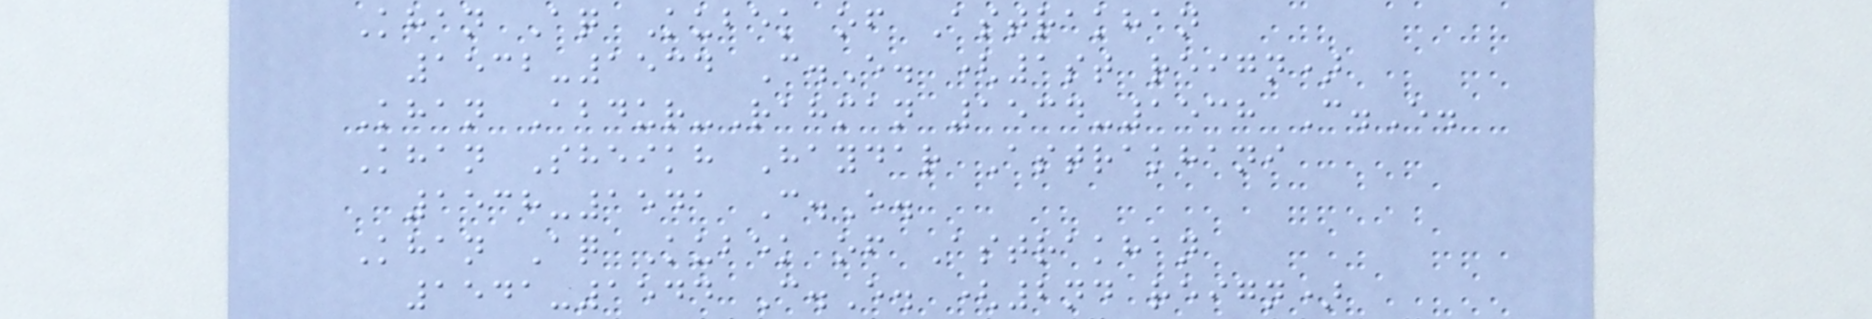Khan Aq Kubek of Astrakhan
1532-1534 C.E. (1st reign)
Khan Abdur-Rahman 1534-1538 C.E.
Khan Sheikh Haydar Astrakhani
1538-1541 C.E.
Khan Aq Kubek of Astrakhan
1541-1544 C.E. (2nd reign)
